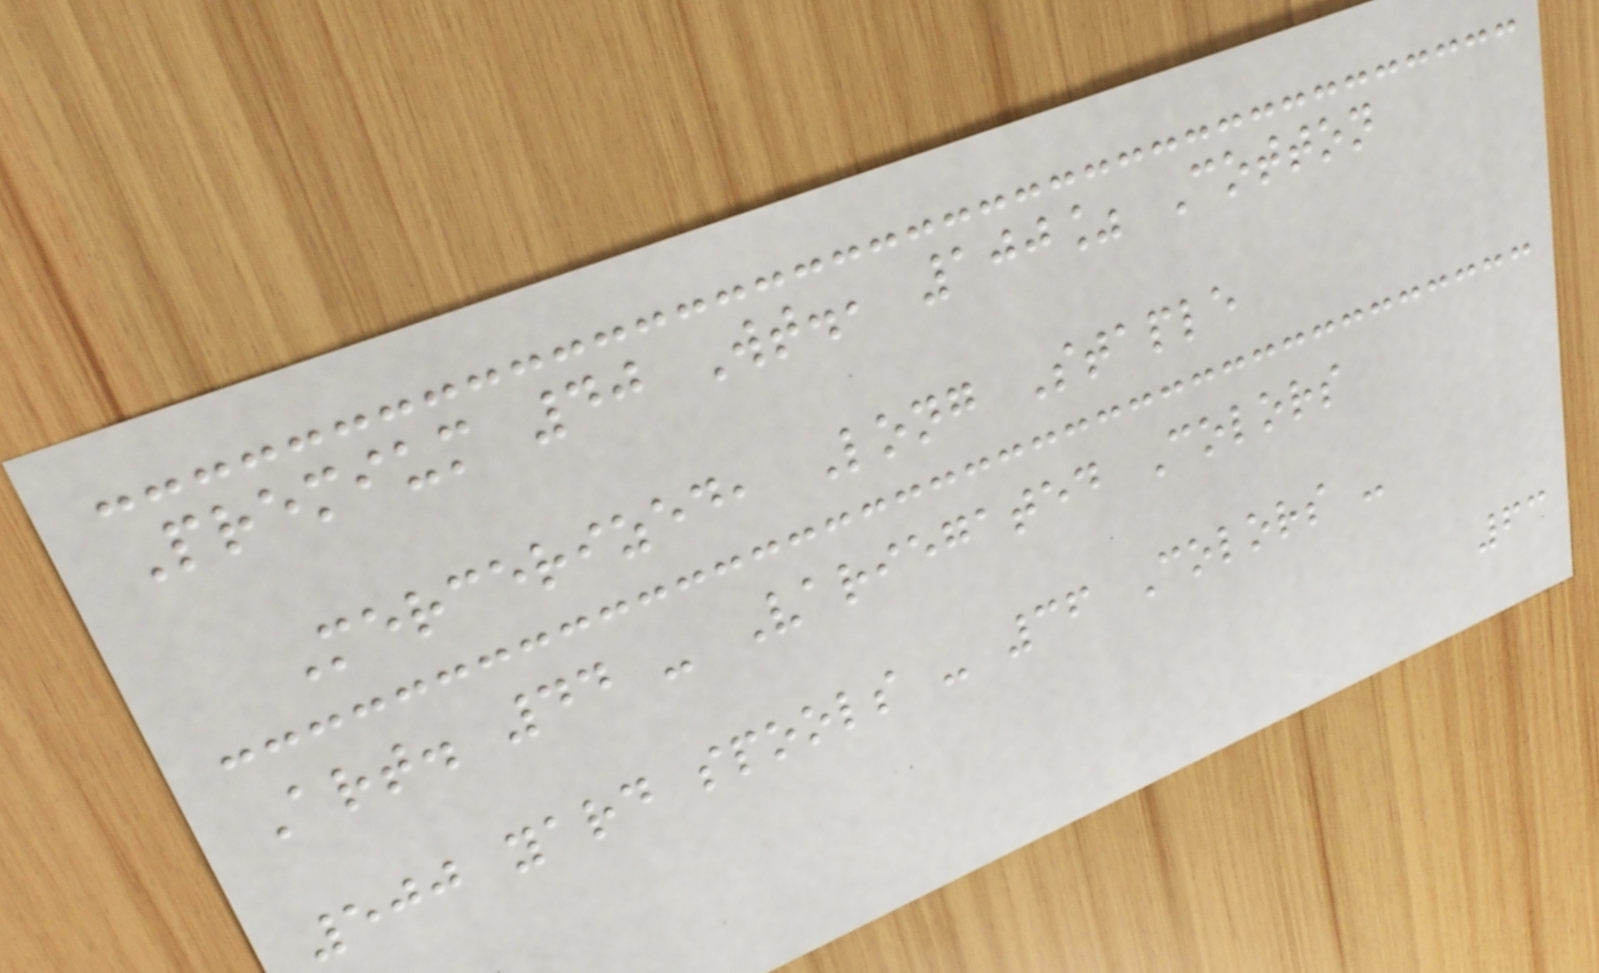Premium 40 Wt., 100% Cotton
Mercerized, Long Staple
Art. 44 - Variegated Colors
500 yard spools - 36 Colors -
63
